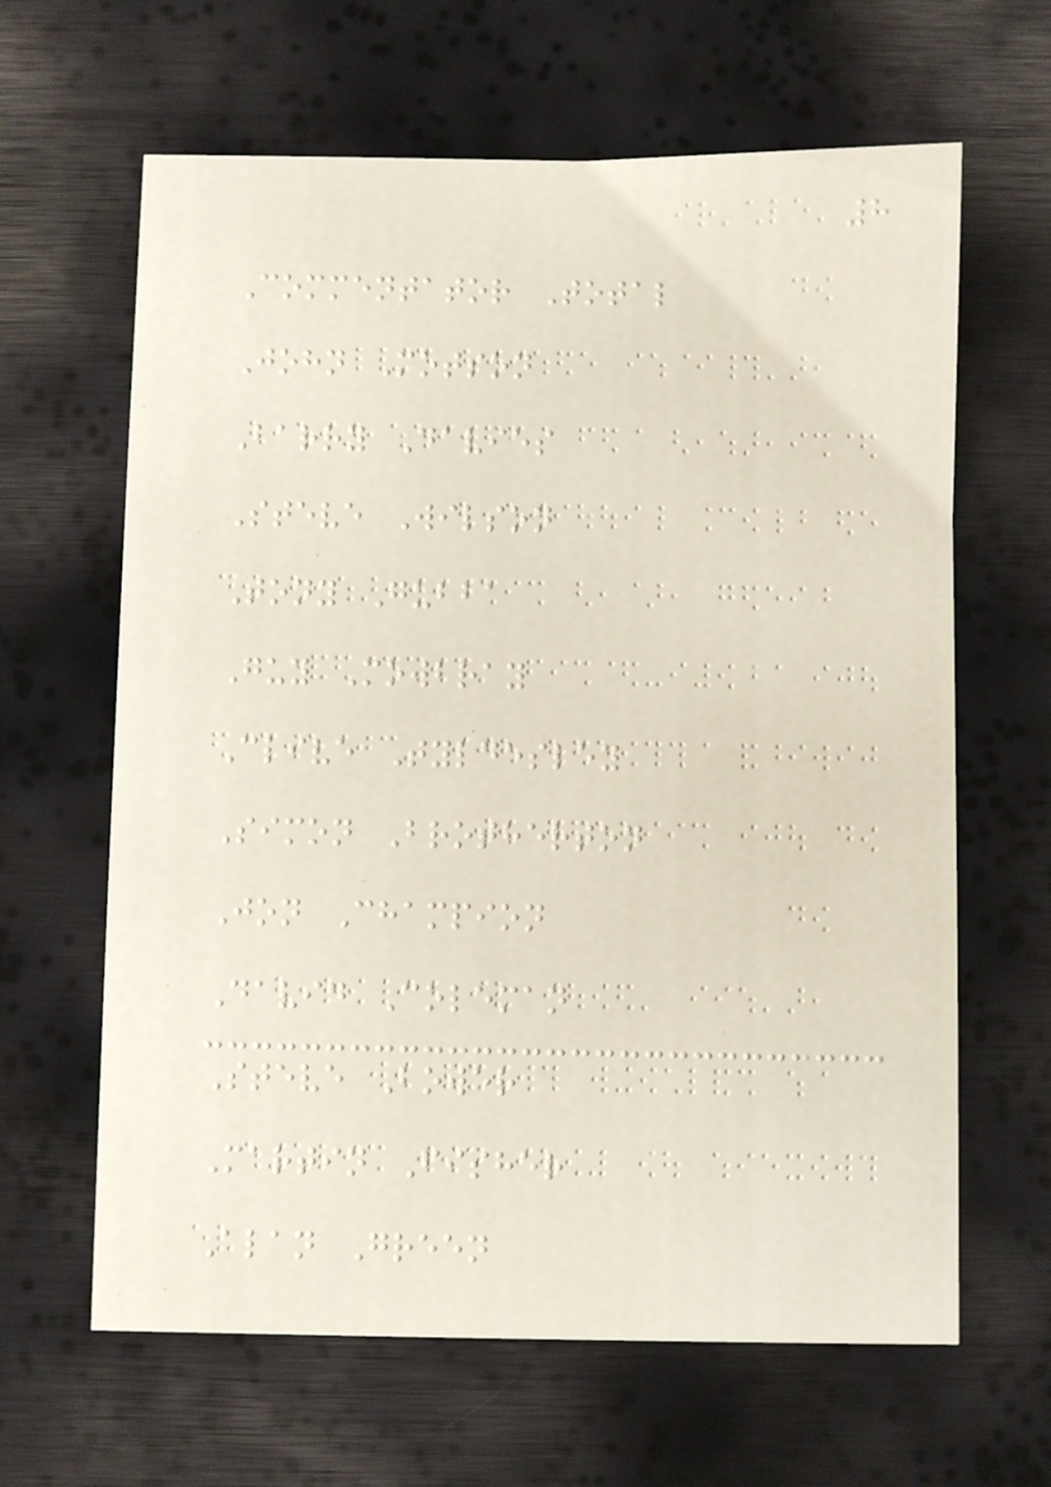8
Commentator Total
John Motson
Barry Davies
Steve Wilson
Tony Gubba
Guy Mowbray
Clive Tyldesley
Simon Brotherton
Jon Champion
David Coleman
Steve Bower
Martin Fisher
Alan Green
